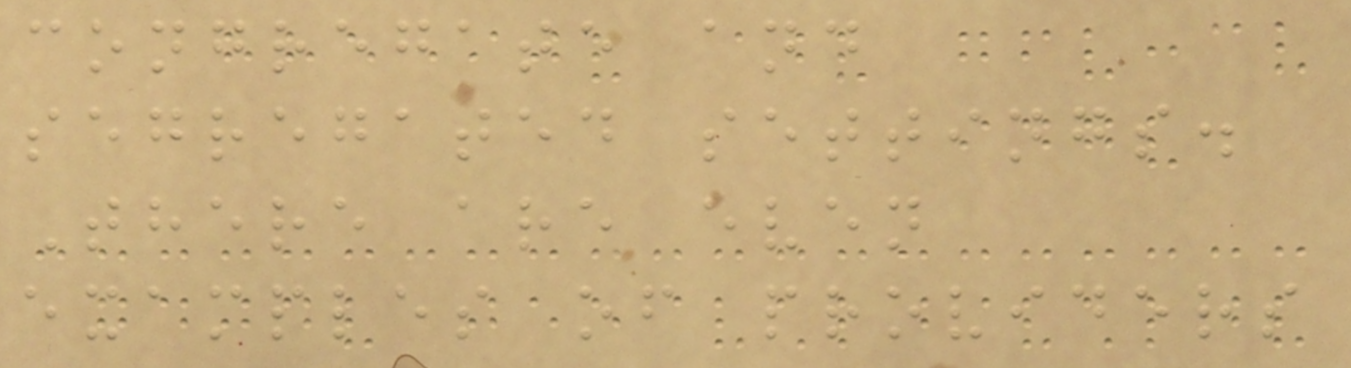congregate and
segregated settings.
There are even
examples of providers
